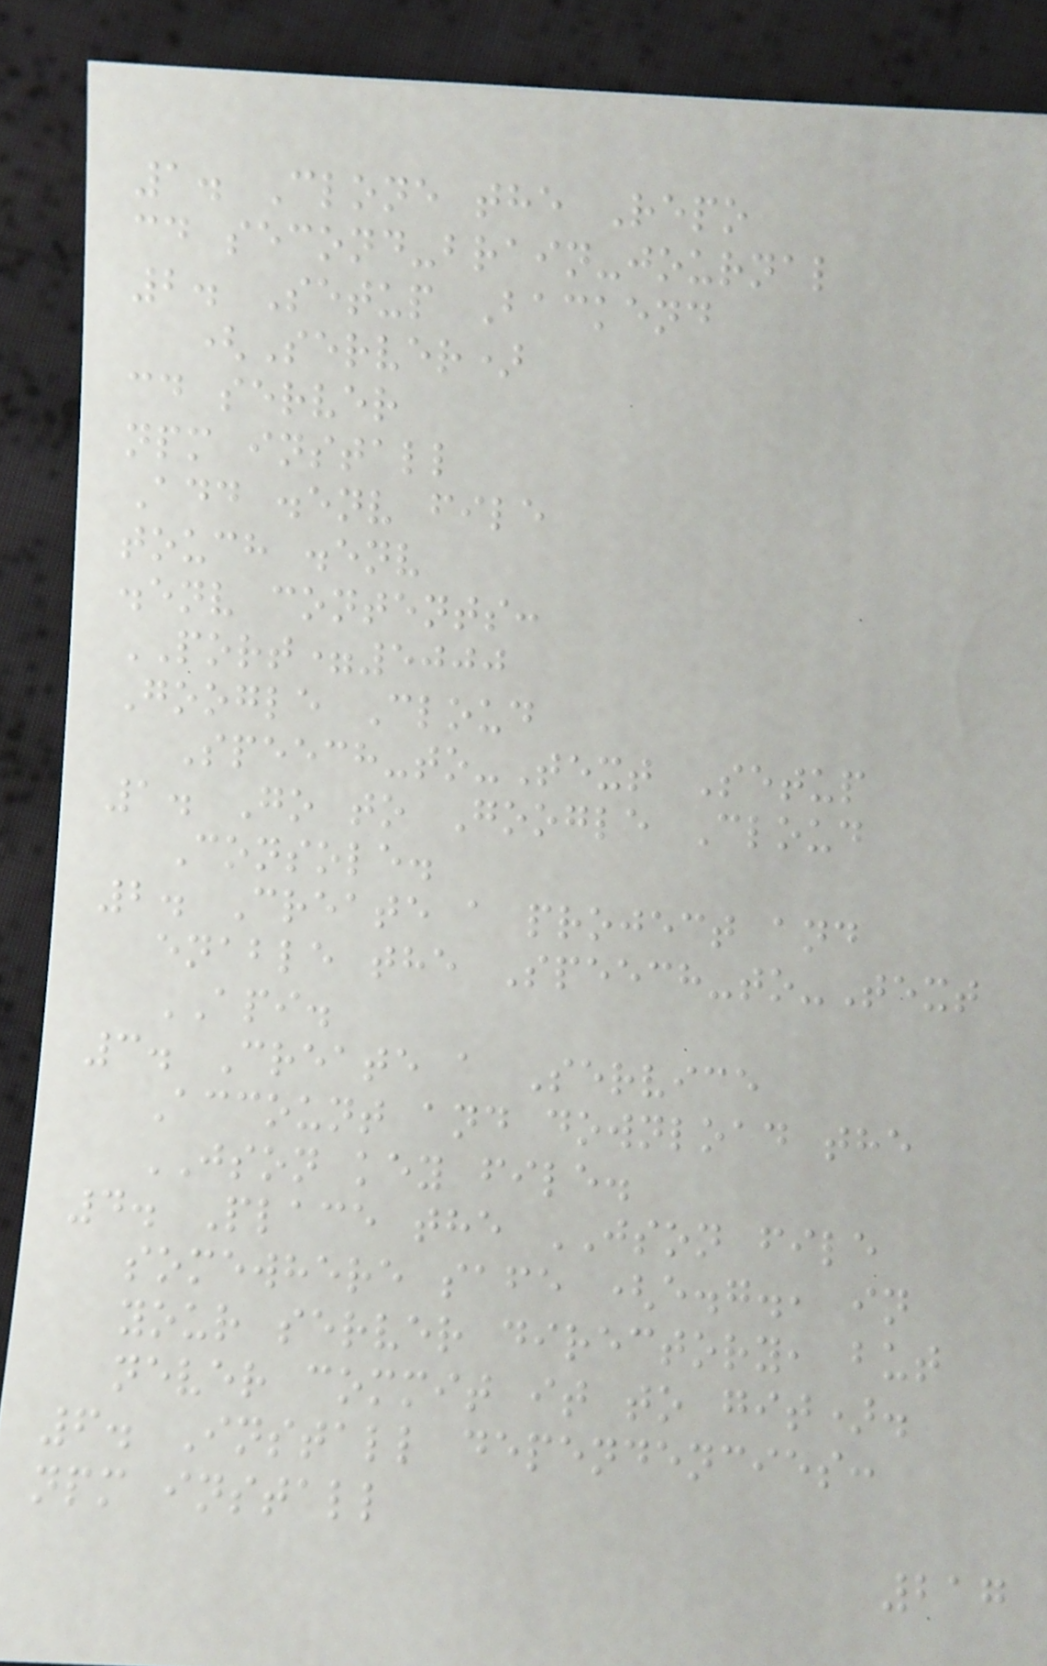1. Clone the Repo
cd second-brain-journal
2. Setup Backend
(Server)
cd server
npm install
Add .env file
touch .env
.env contents:
PORT=5000
Google Cloud
Speech-to-Text Setup
1. Go to Google Cloud
Console.
2. Create a project and
enable the Speech-to-Text
API.
3. Create a Service
Account and download the
JSON key file.
4. Place the JSON file
somewhere safe (e.g., in
your server directory, but
never commit it to git).
6. Install dependencies:
npm install
217
